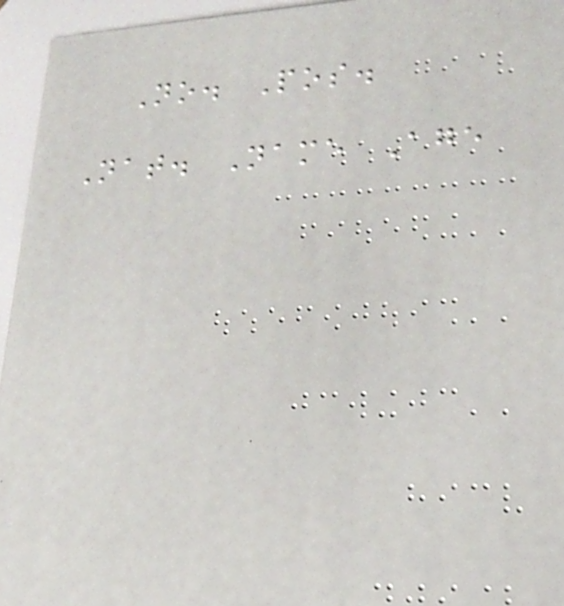No. Pos.
Nat. Name Age
